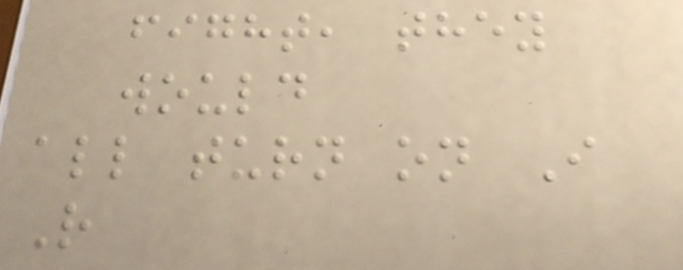fight, they
would
all turn on I
R
